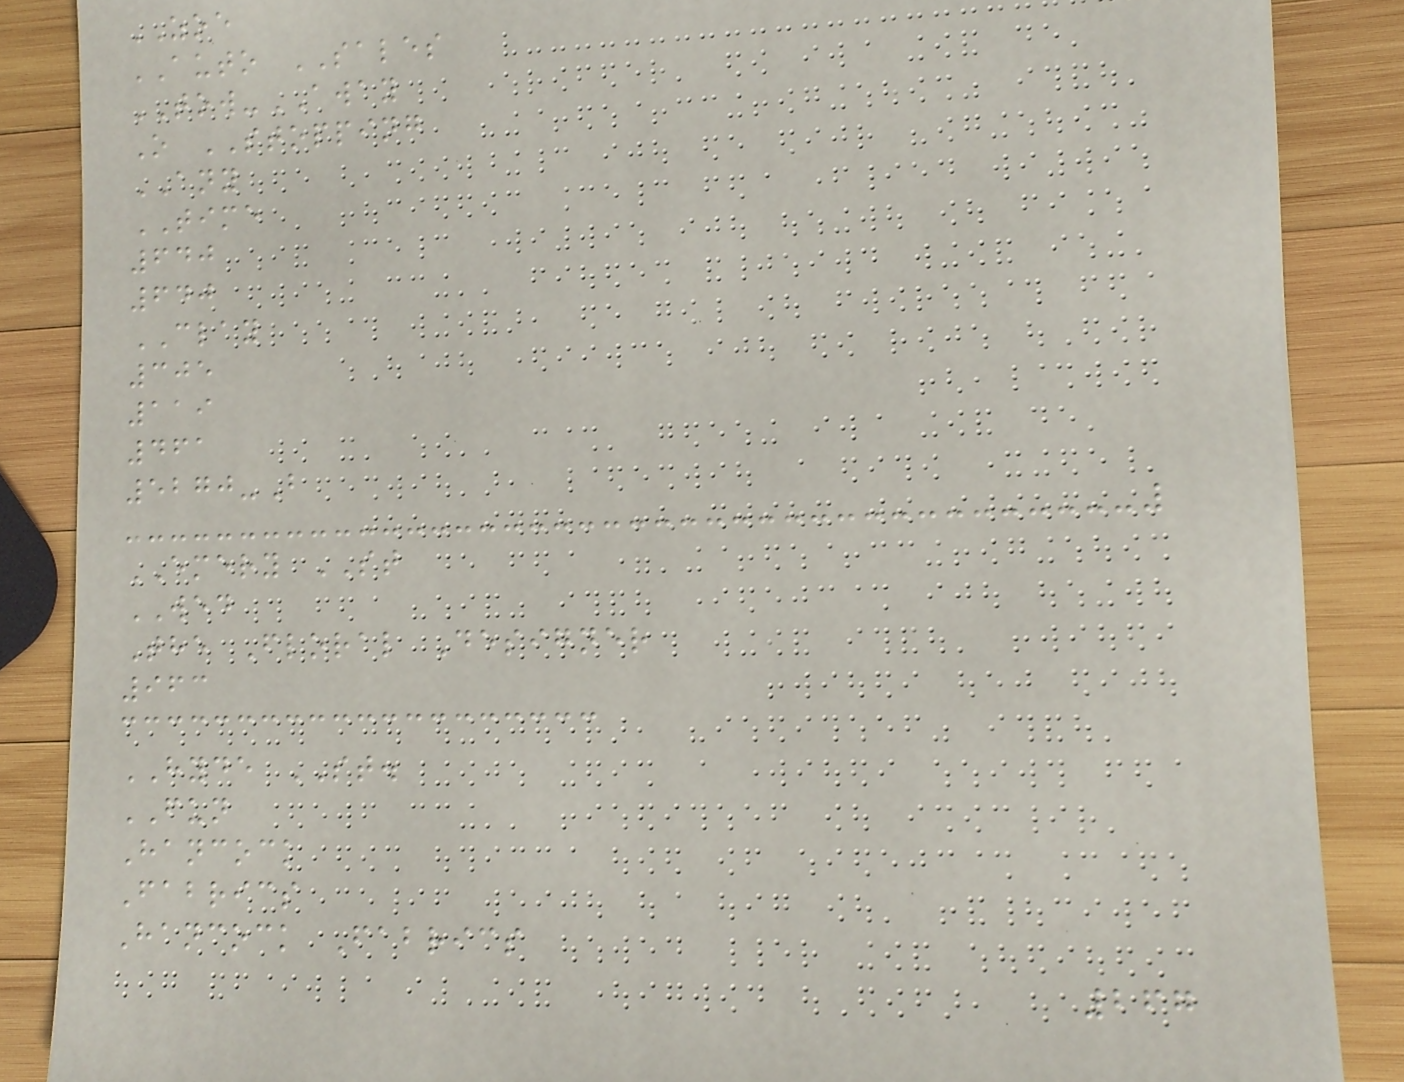ZOE
AUTO SALES
TOW-AWAY
O STOPPING
ANY
TIME
640
640
CLAY
305
119
461
5270-B
EMERY ST
WED
The Floral Designer
963
HYDE ST.
FUN
Hancock
Fabrics
Hancock Fabrics
267
